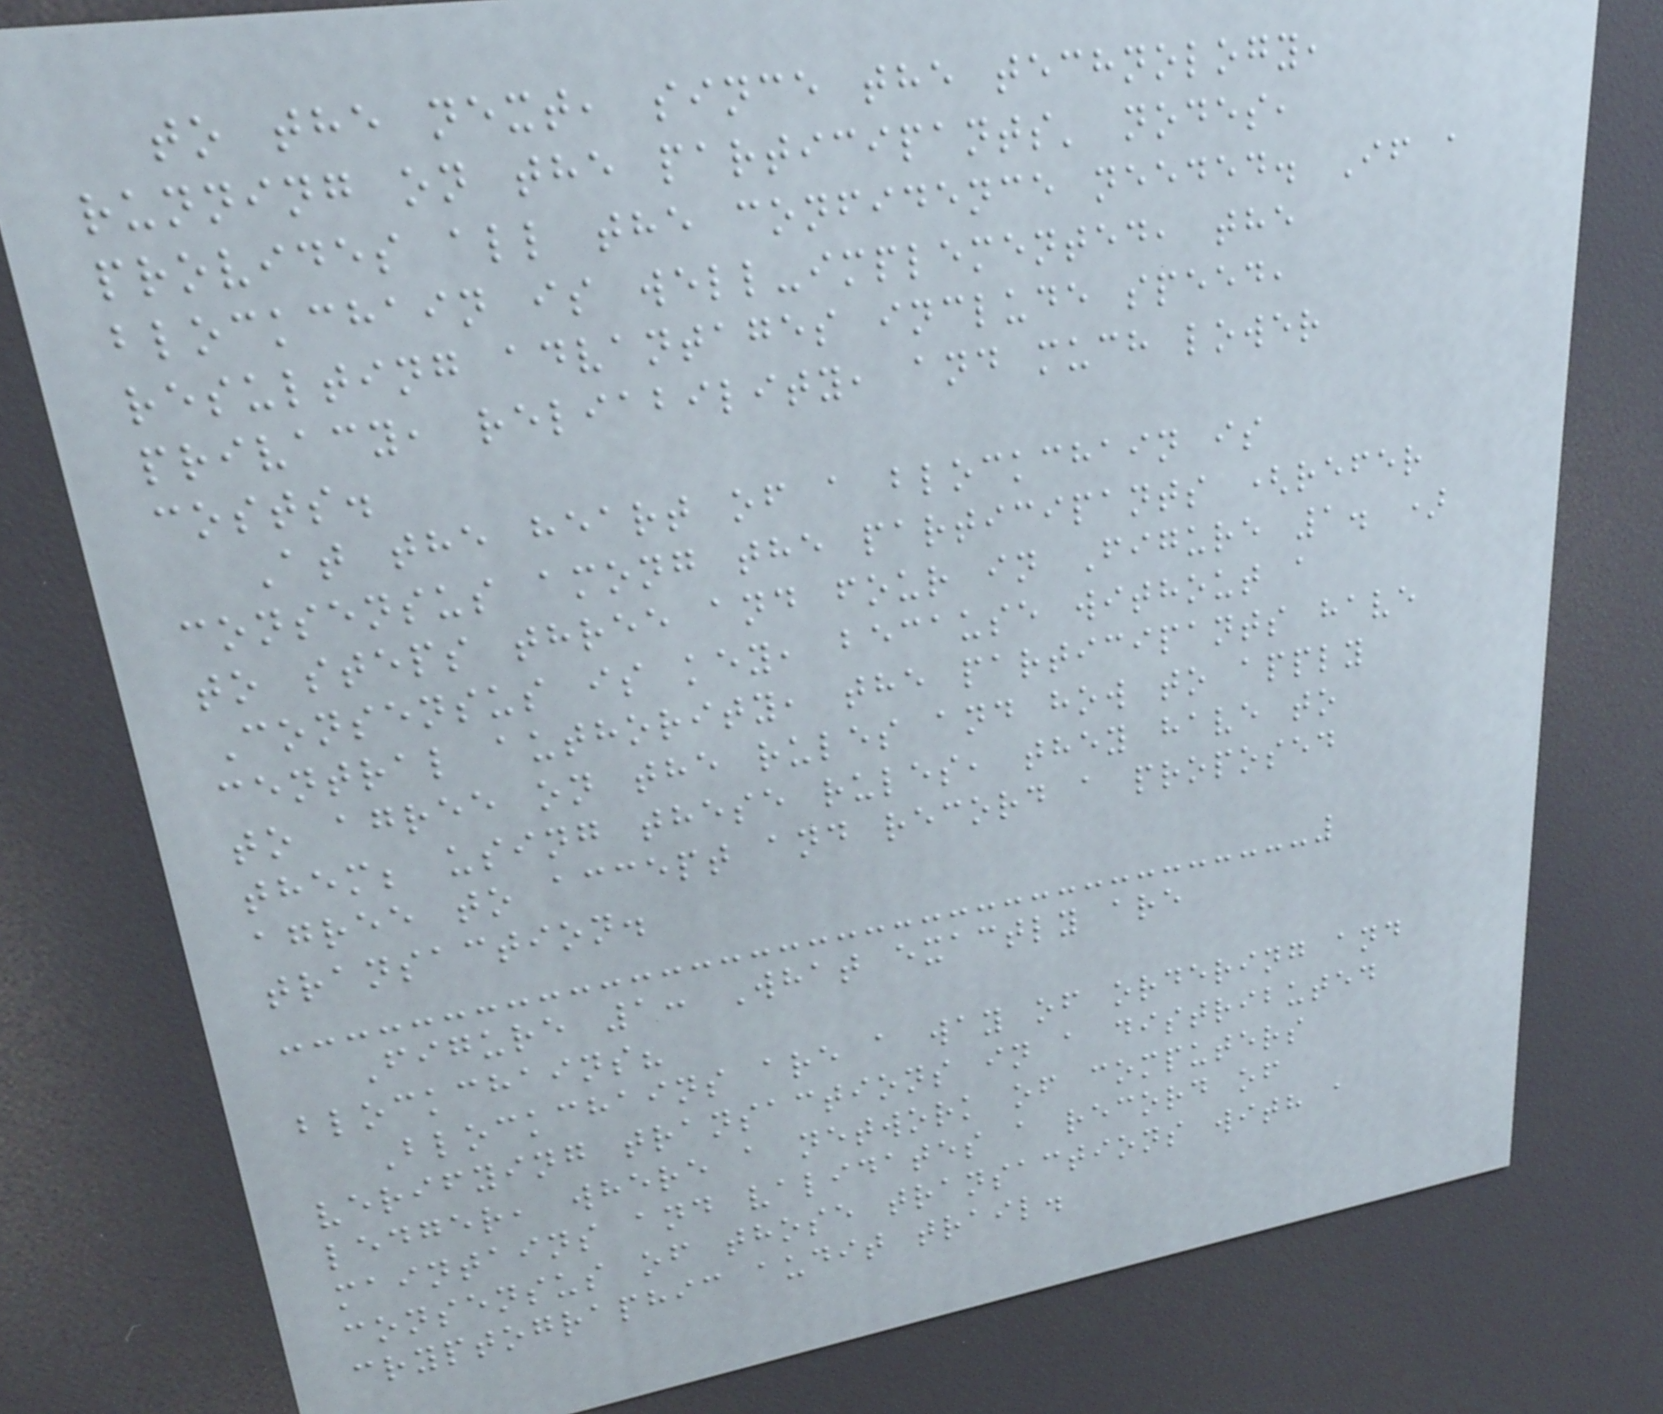to the next, since the technology,
running on the participants' nodes,
provides all the confidence needed. If a
blockchain is well-implemented, the
resulting advantages include speed,
privacy, reliability, and much lower
costs.
At the heart of a blockchain is
consensus among the participants (refer
to steps three and four in Figure 1. )
Consensus is key, because without a
central authority, the participants have
to agree on the rules and how to apply
them; using these rules, they have to
agree to accept and record a proposed
transaction.
Figure 1: What exactly are
blockchains?
Blockchains are a way of ordering and
verifying transactions in a distributed
ledger, where a network of computers
maintains and validates a record of
consensus of those transactions with a
cryptographic audit trail.
